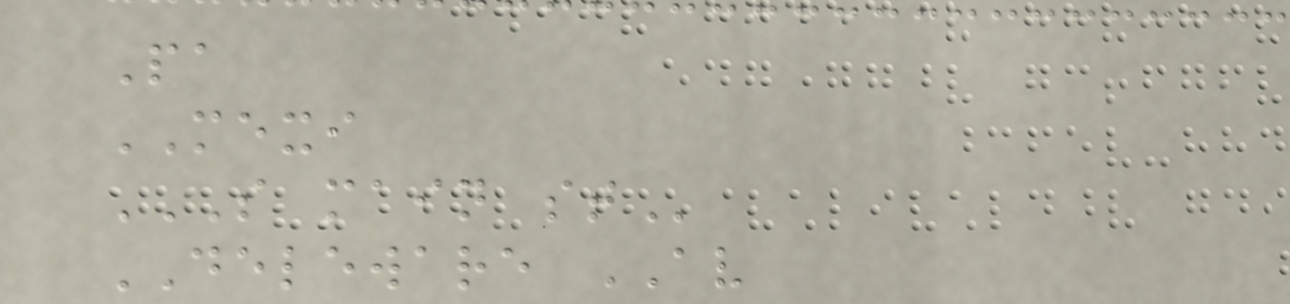Pa
MEXI
S MAIN ST
DELEWARE AV
